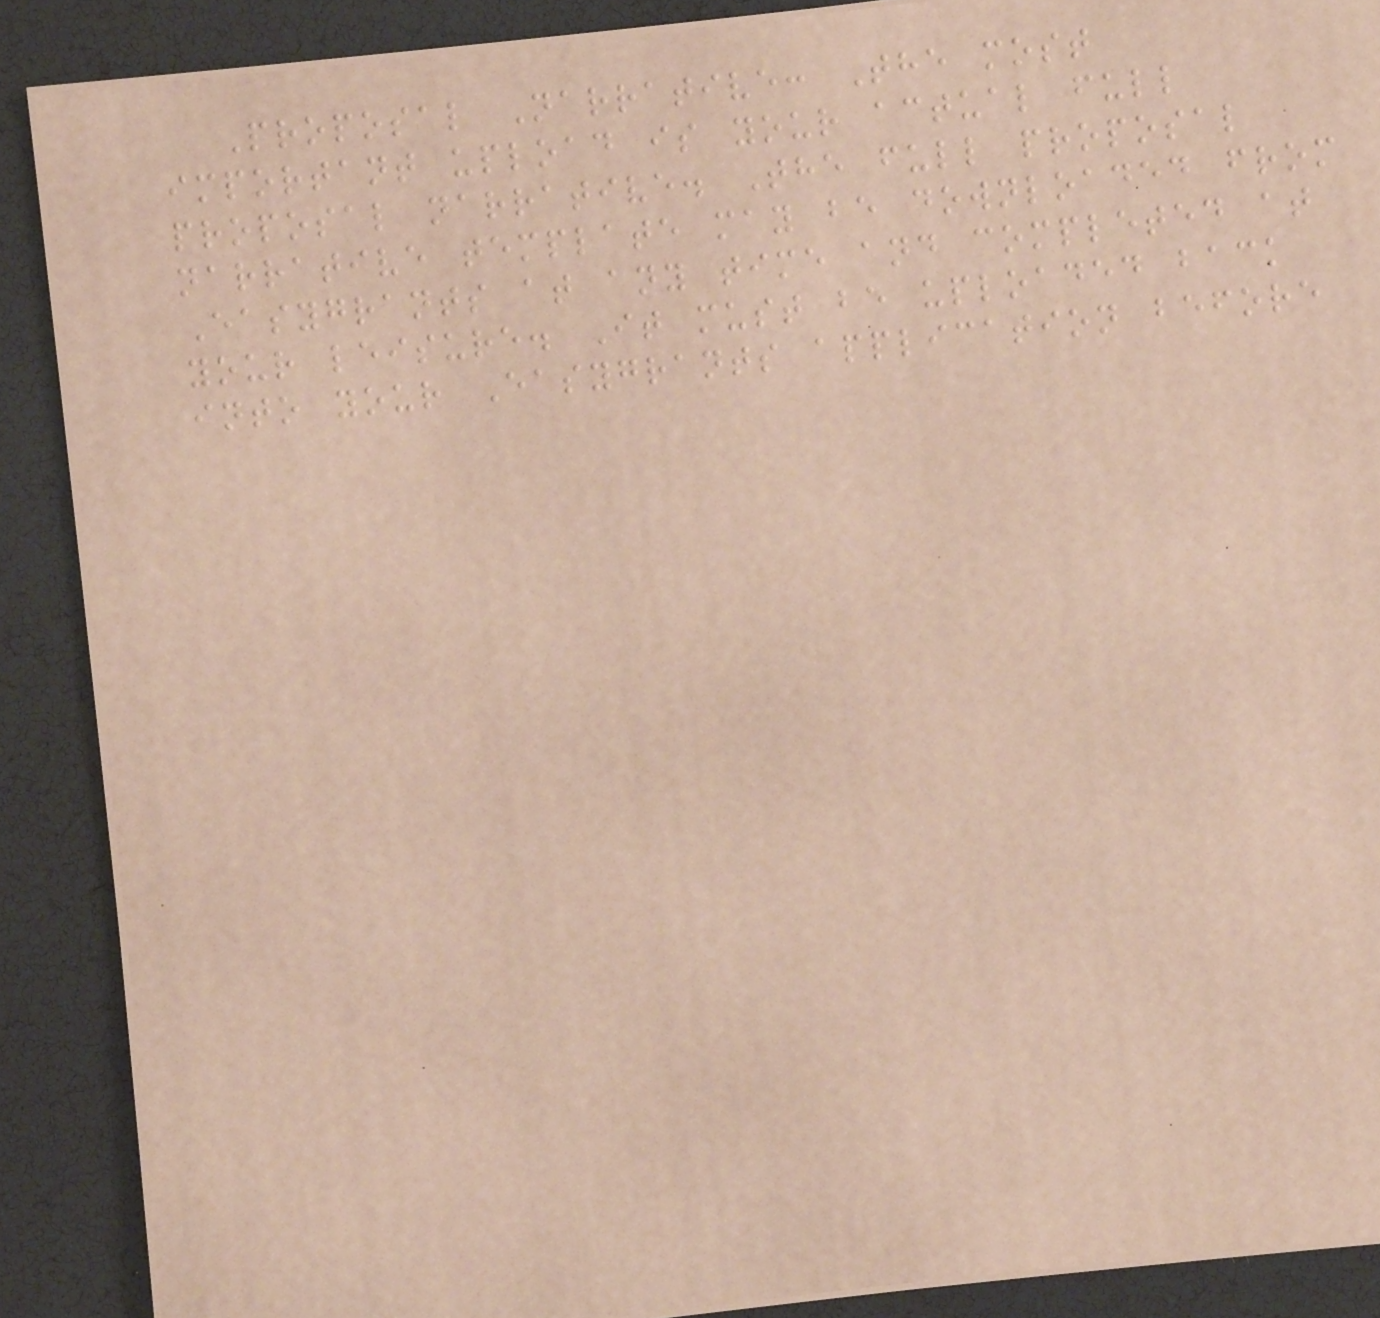Proposal Narrative: The most
important upload is your actual full
proposal narrative. The full proposal
narrative template may be downloaded from
Easygrants at any time and completed at
your leisure. It must be uploaded back
into your Easygrants application before
